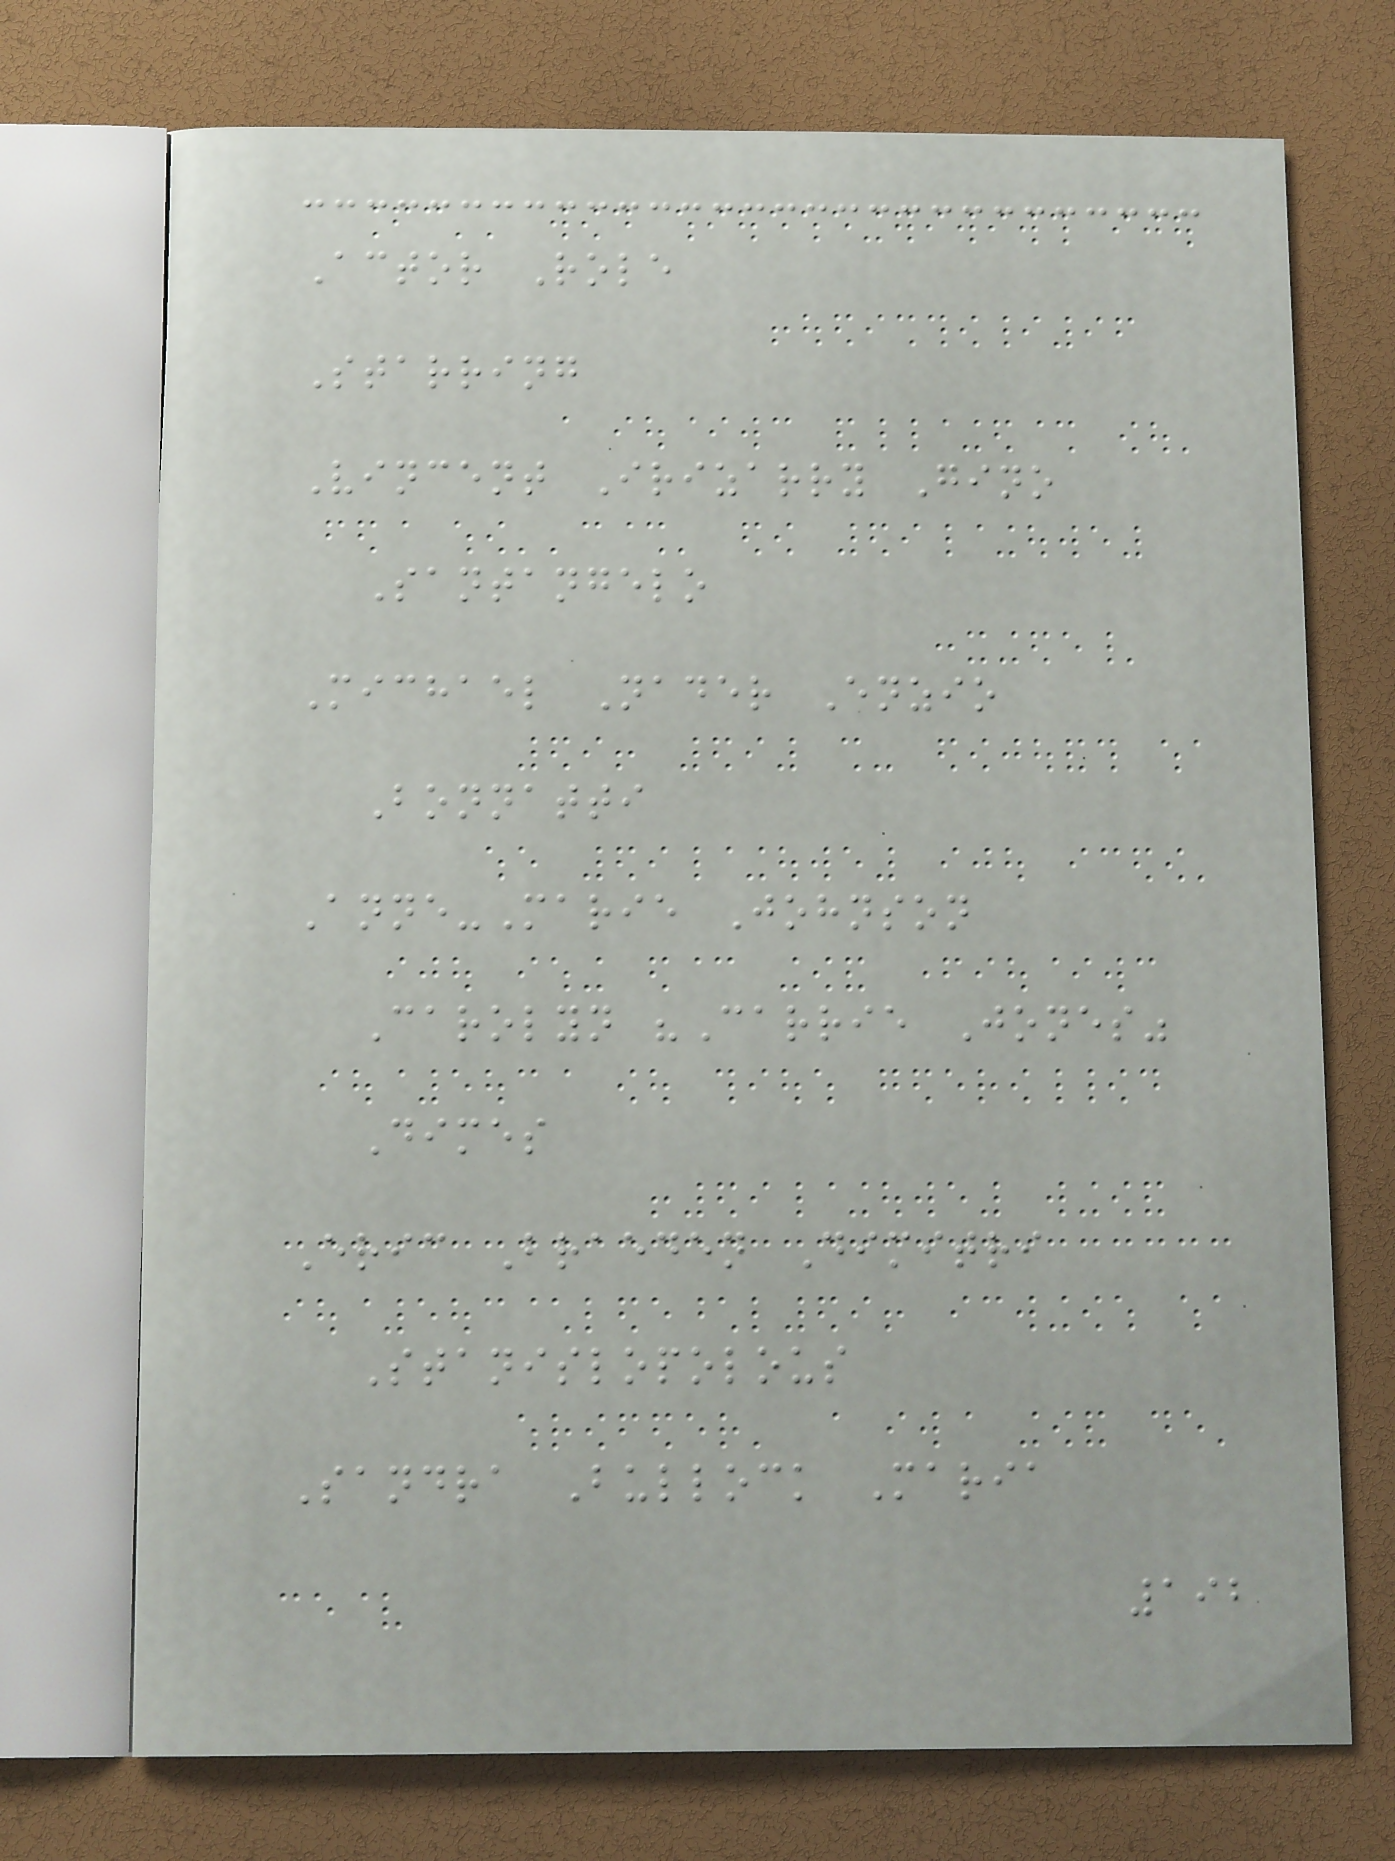Actor Role
Starring
Vincent Irizarry Gino
Santangelo
Michael Nader Enzio
Bonnatti
Anne-Marie Johnson
Carolyn "Carrie Jones"
Dimes
Eric Braeden Dimitri
Stanislopolous
Sandra Bullock Maria
192
